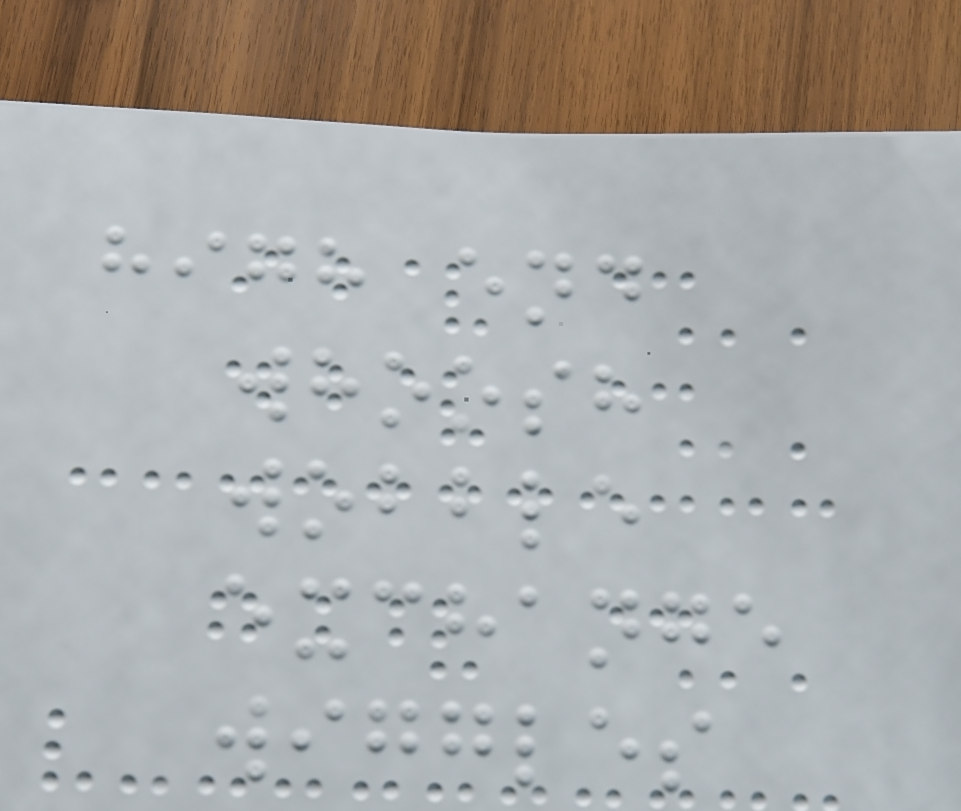high end
whoosh
wobble
exchange
wiggles
